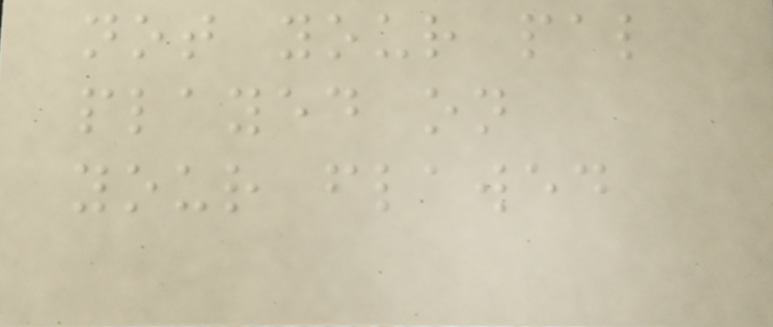not your pal
played on
your flawed
